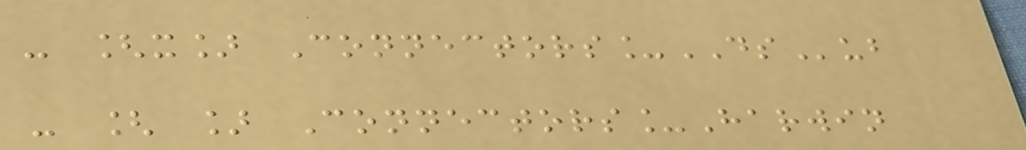- [x] Connectors_DSub
- [ ] Connectors_Harwin
